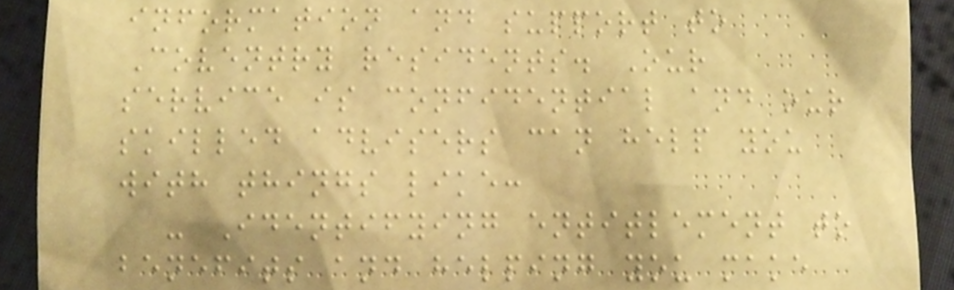information and support to
Coventry residents. Our
service is confidential and our
skilled advisers can help you
with things like:
- Identifying entitlement to
benefits and helping you make
